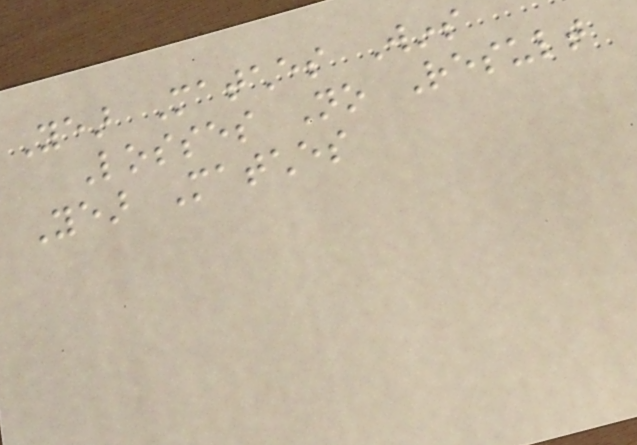Year Matches Wins
Losses No Result
Year Matches
